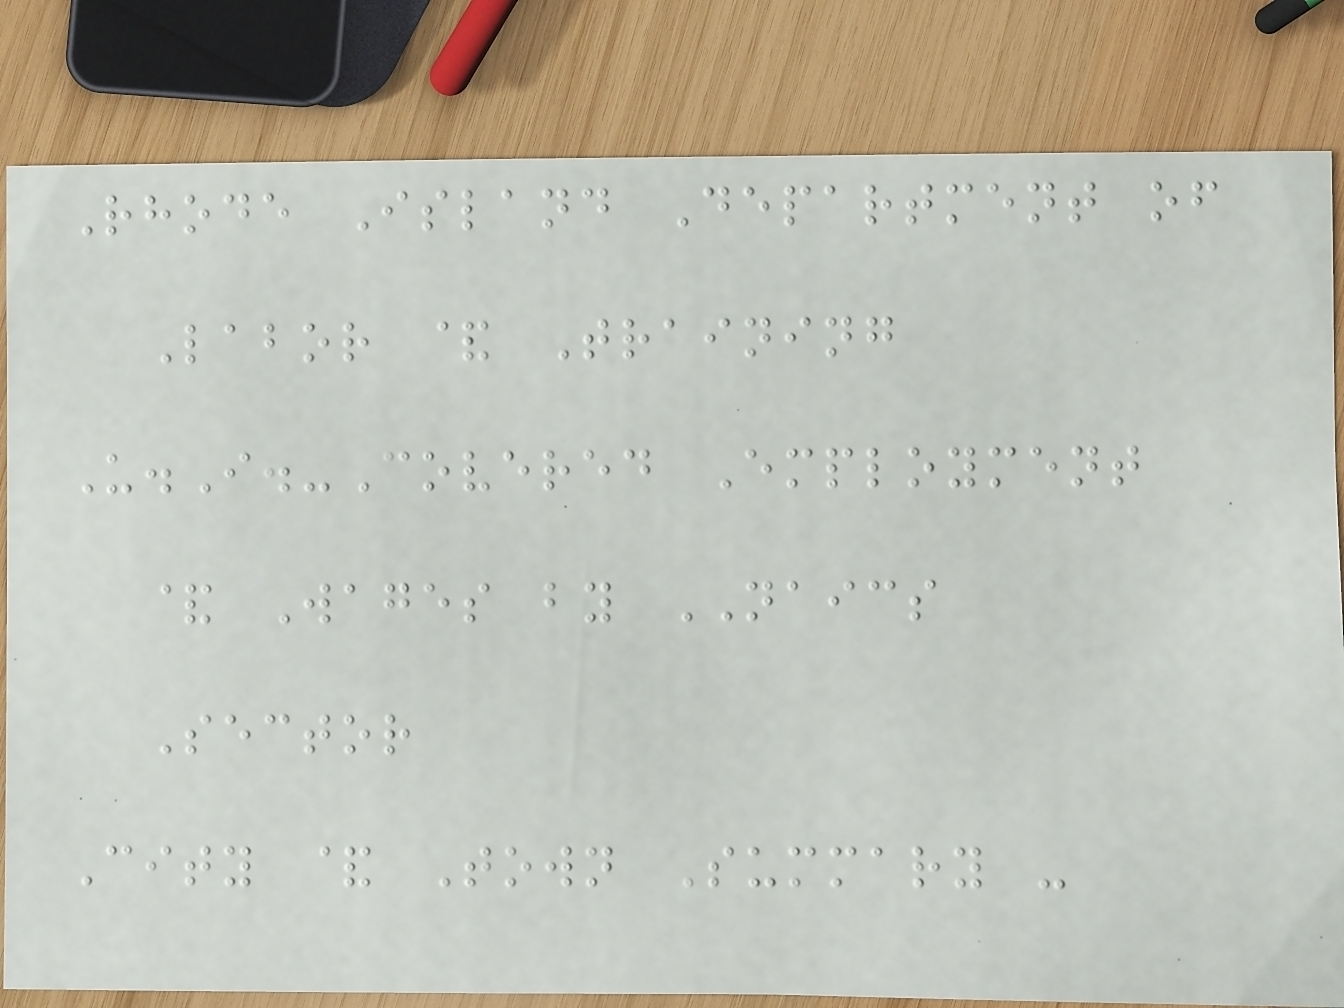Rhode Island Department of
Labor & Training
U.I.-Covered Employment
& Wages by NAICS
Sector
City & Town Summary -
